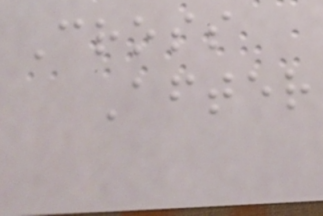Cross
After
